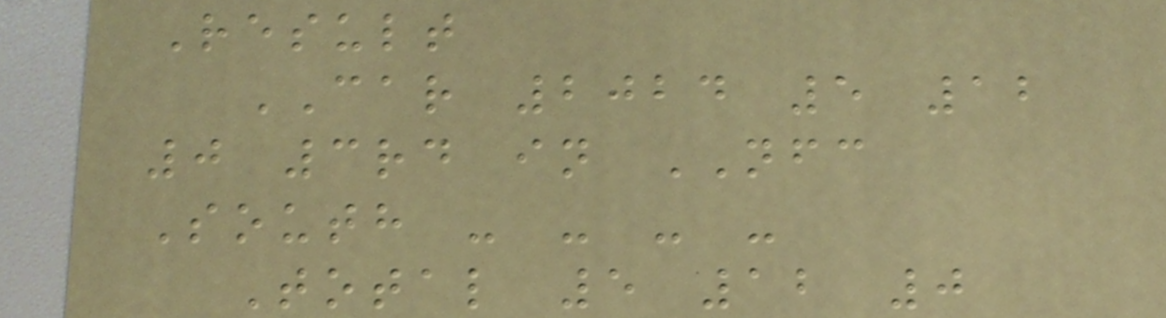Result
CAR 2024 5 12
0 3rd in NFC
South - - - -
Total 5 12 0
